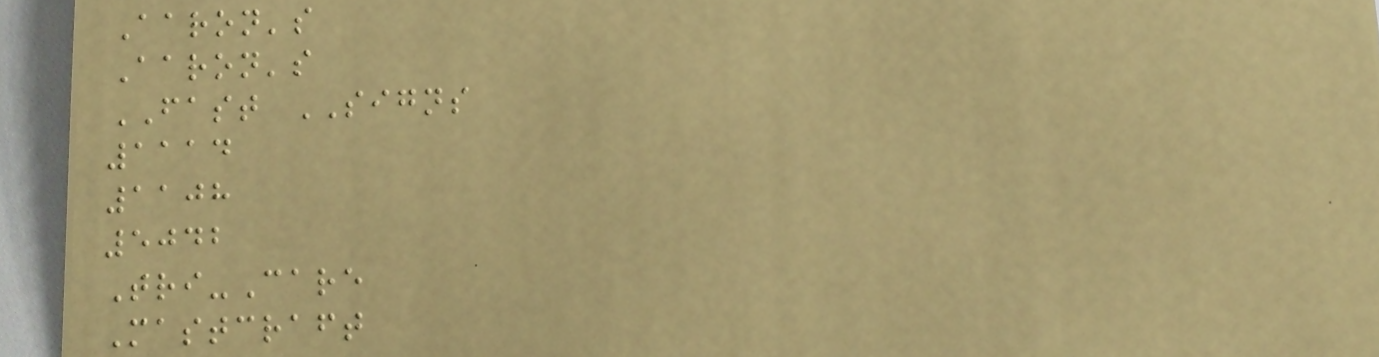Aaron's
Aaron's
FAST SIGNS
1114
1108
5042
Tri-Care
Mastcraft
